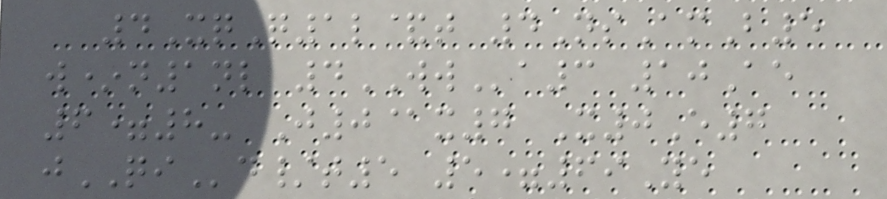4XqQ1l&t 4NsAmB5
w*n1nl 4WWa3 10Ae
6=8- J0@x7 X0E7
jQId/t5 5=69Ye
